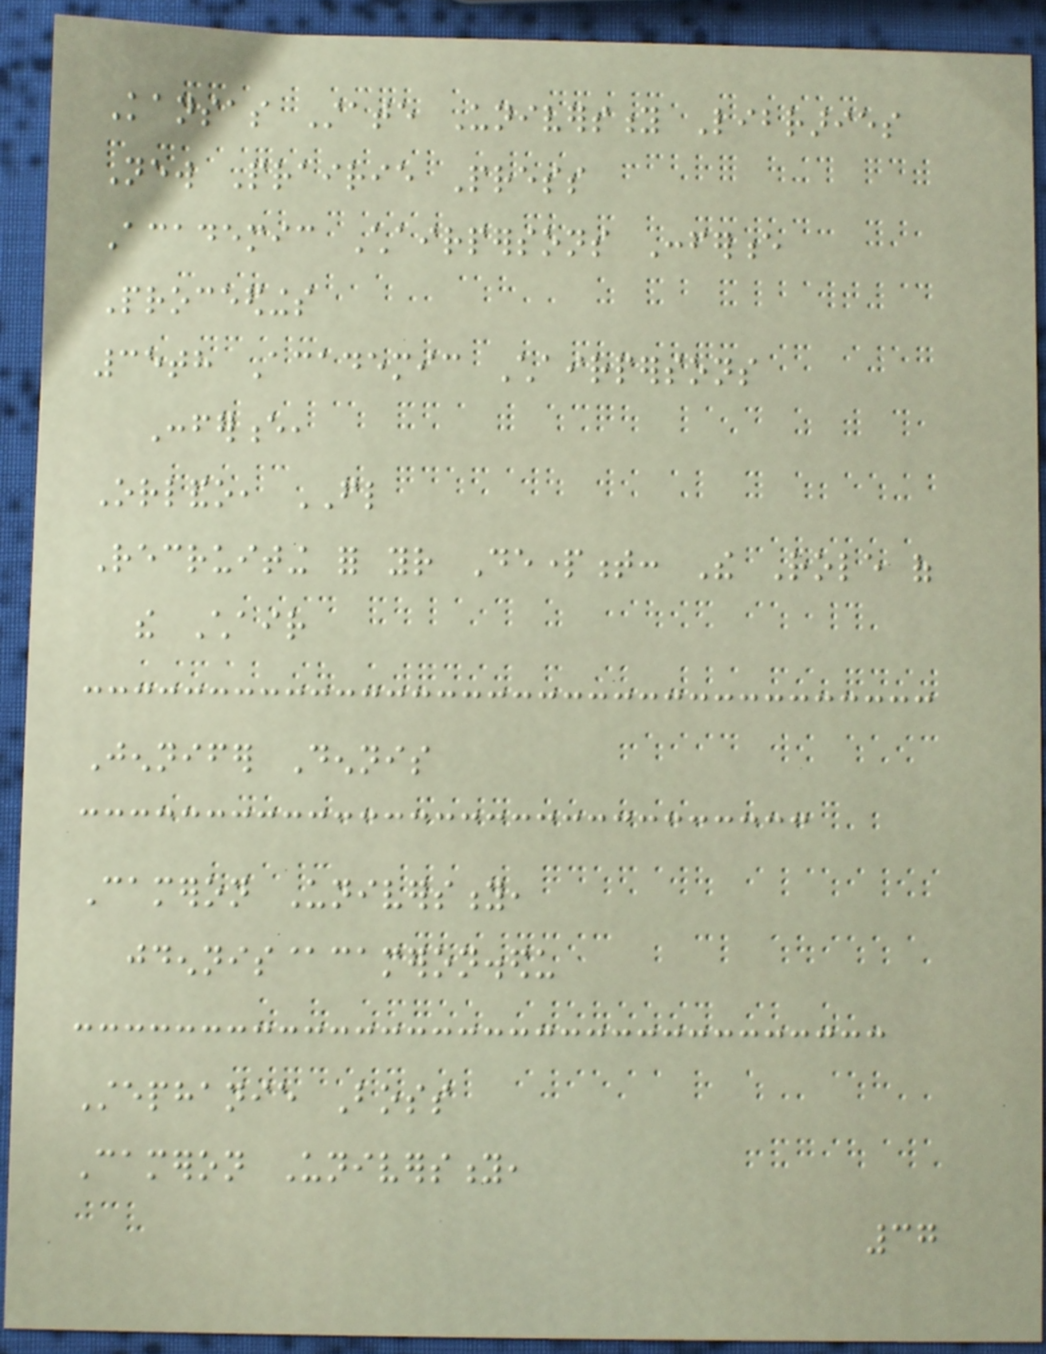Kansas State University Libraries
New Prairie Press
Academic Chairpersons Conference
Proceedings
35th Academic Chairpersons
Conference,
Orlando, FL
Recruiting for your Department: The Role of
the Chair
Jennifer Dennis
Cameron University,
jdennis@cameron.edu
Stephanie Boss
Cameron University,
37
